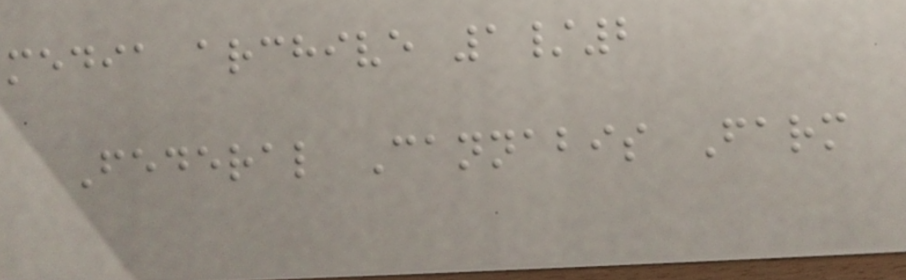media archive 1/2
Federal Cannabis Farm
